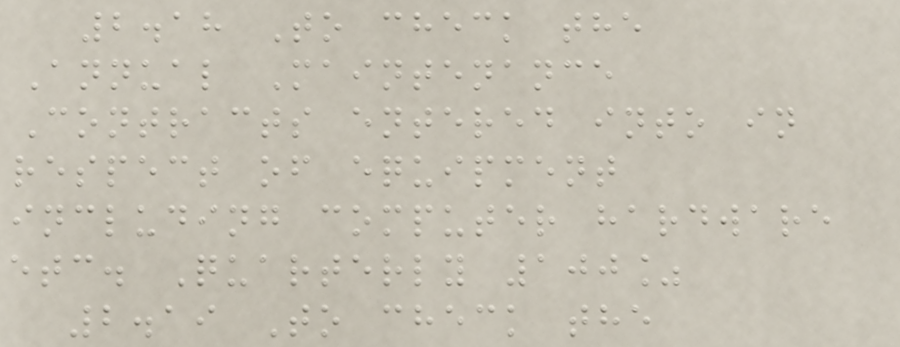2.18 To check the
Annual Maintenance
Contracts entered into in
respect of equipment
including computer hardware
etc. Quarterly 100%
2.19 To check the
